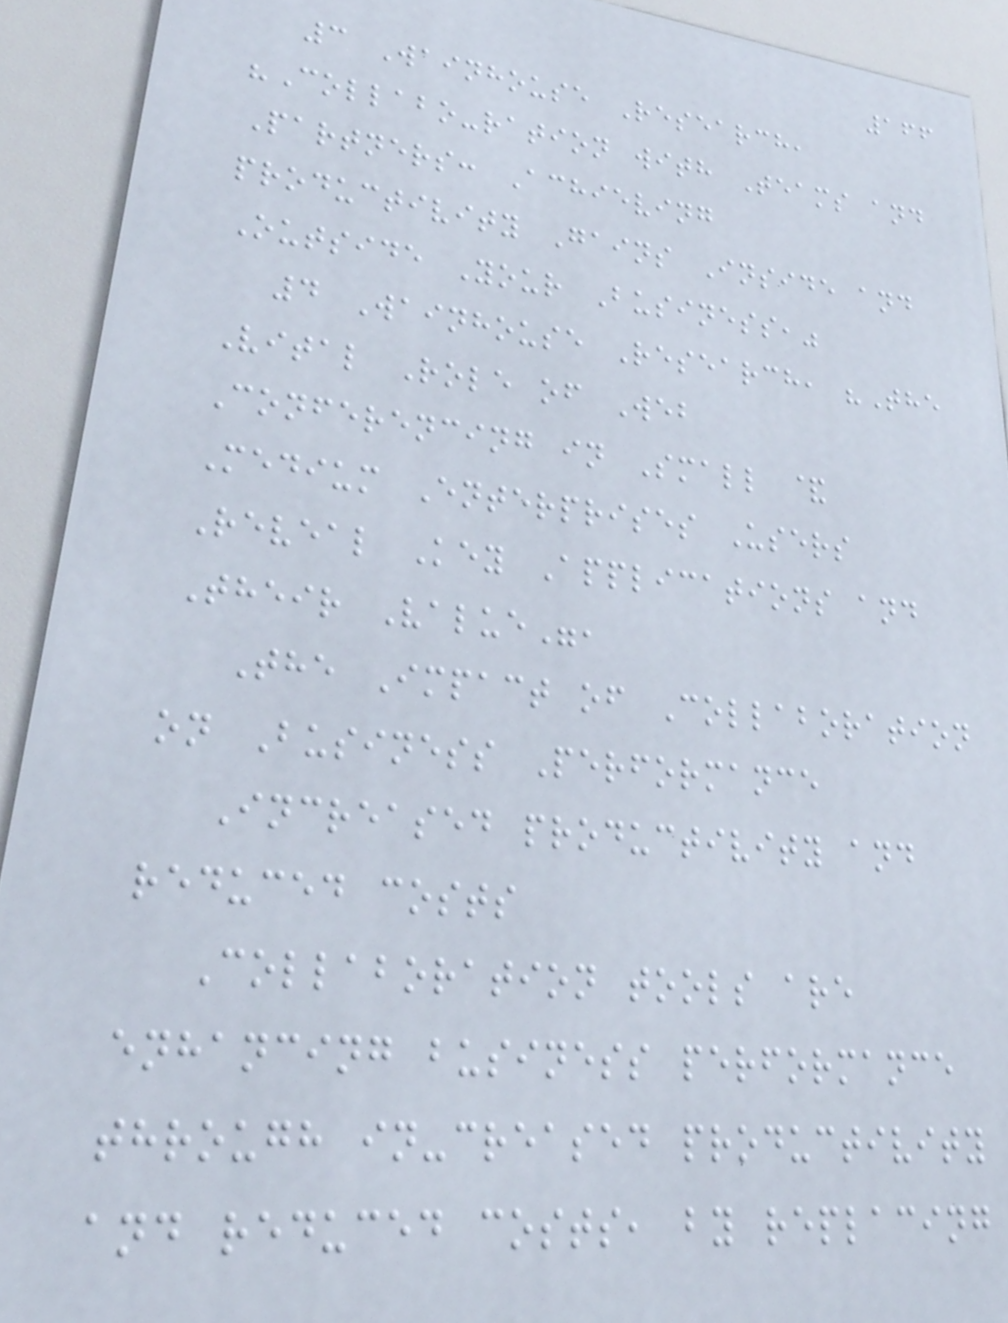166
3 Wainhouse Research,
"Collabo-ration with Teams and
Partners: Achieving
productivity Gains Inside and
Outside Your Business,"
4 Wainhouse Research, "The
Vital Role of Web
Conferencing in Small &
Medium Enterprises Users
Reveal Key Applications and
Their Value",
The Impact of Collaboration
on Business Performance
Increased productivity and
reduced costs
Collaboration tools are
enhancing business performance
through in-creased productivity
and reduced costs, by replacing
